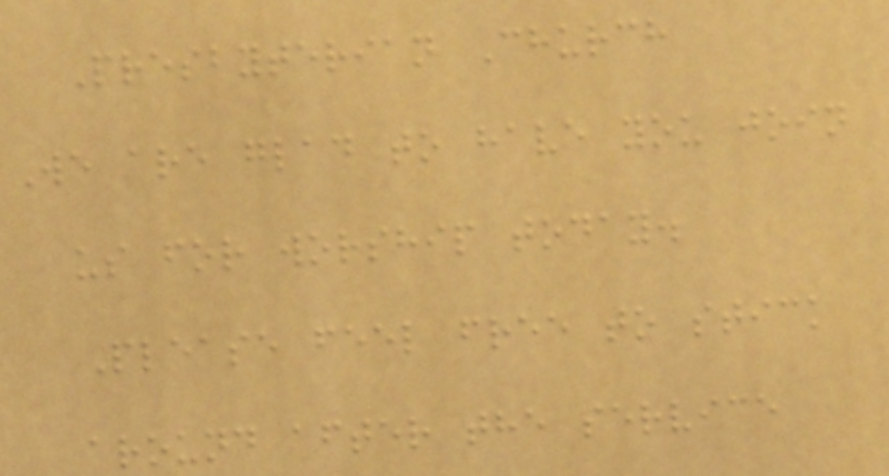Presbyterian Church
We are glad to have you join
us for worship today.
Please feel free to stick
around after the service
